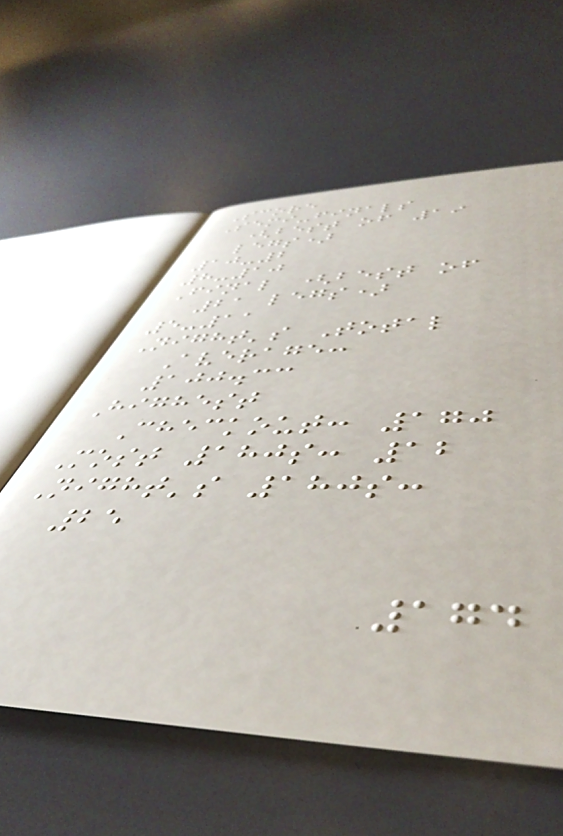Score
Semi-finals
(best of 19
legs)
10-2
8-10
Final (best of
21 legs)
5-11
Night's Total
Average:
100.33
Highest
Checkout: 170
Most 180s: 12
Night's 180s:
25
174
